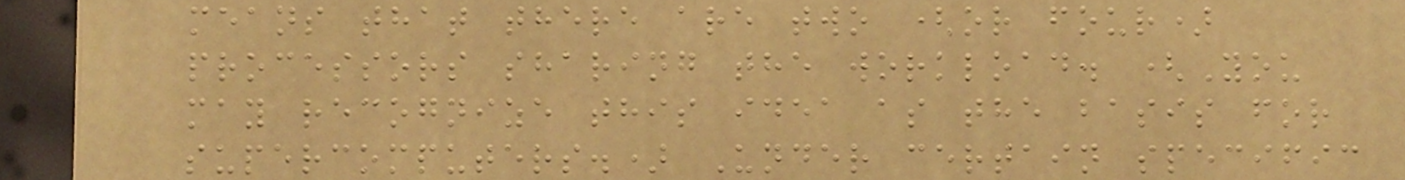means that there are two (or four)
processors sharing the workload. (You
may recognize this idea as the basis for
supercomputers.) Under certain specific
